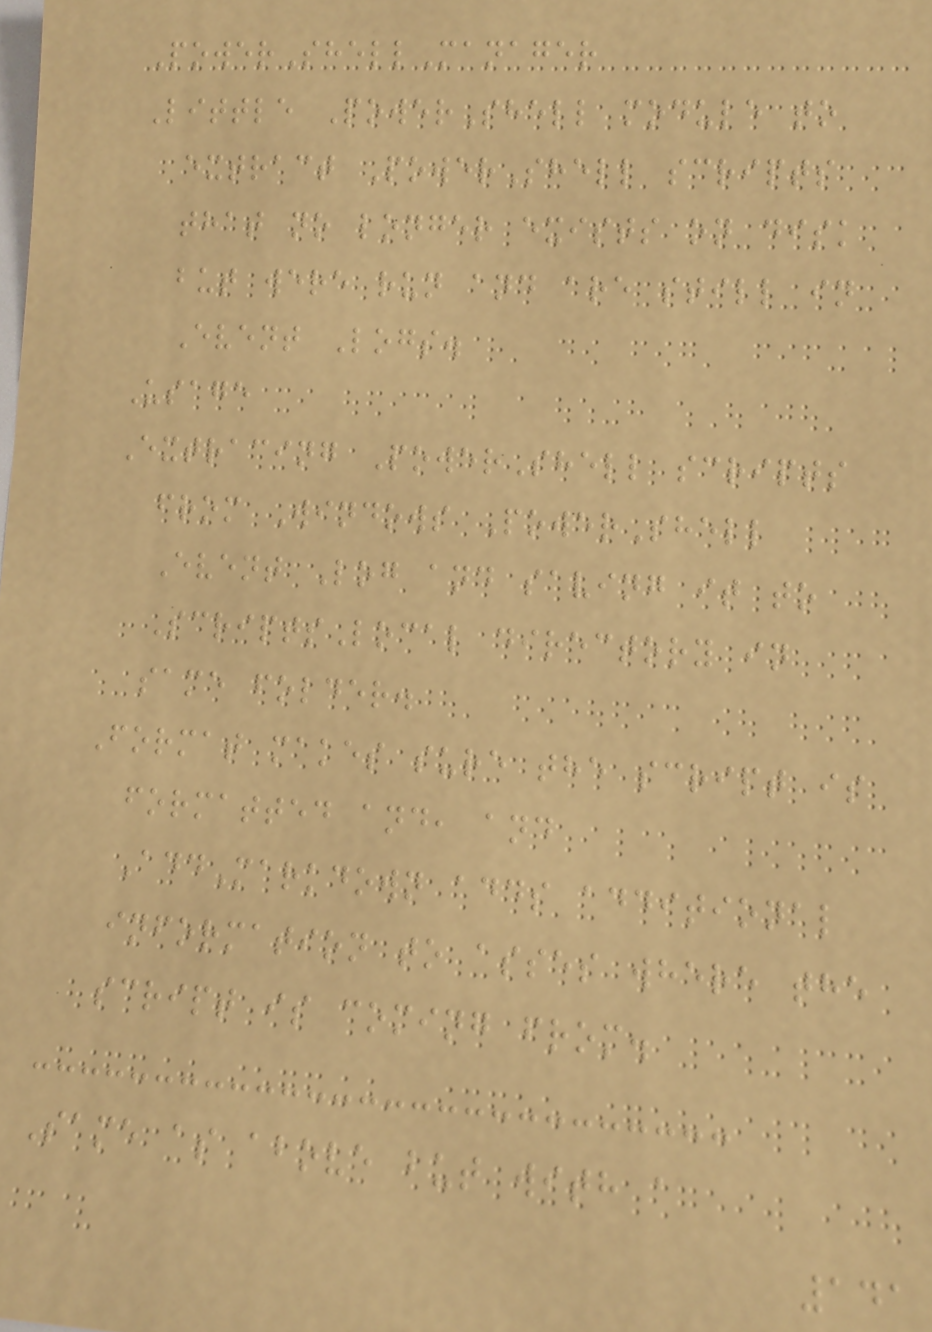PowerShellManager
Little PowerShell module to
extract PowerShell scripts
that no longer exists on disk
but were run and are still in
Event Logs.
Usage
Extracing PowerShell scripts
from Windows PowerShell
Event Log and saving it to
ScriptsLocal directory in
same folder.
Format makes sure the script is
formatted and, and
AddMarkdown adds additional
information to asses where the
script is coming from.
Same as above but with a
141
